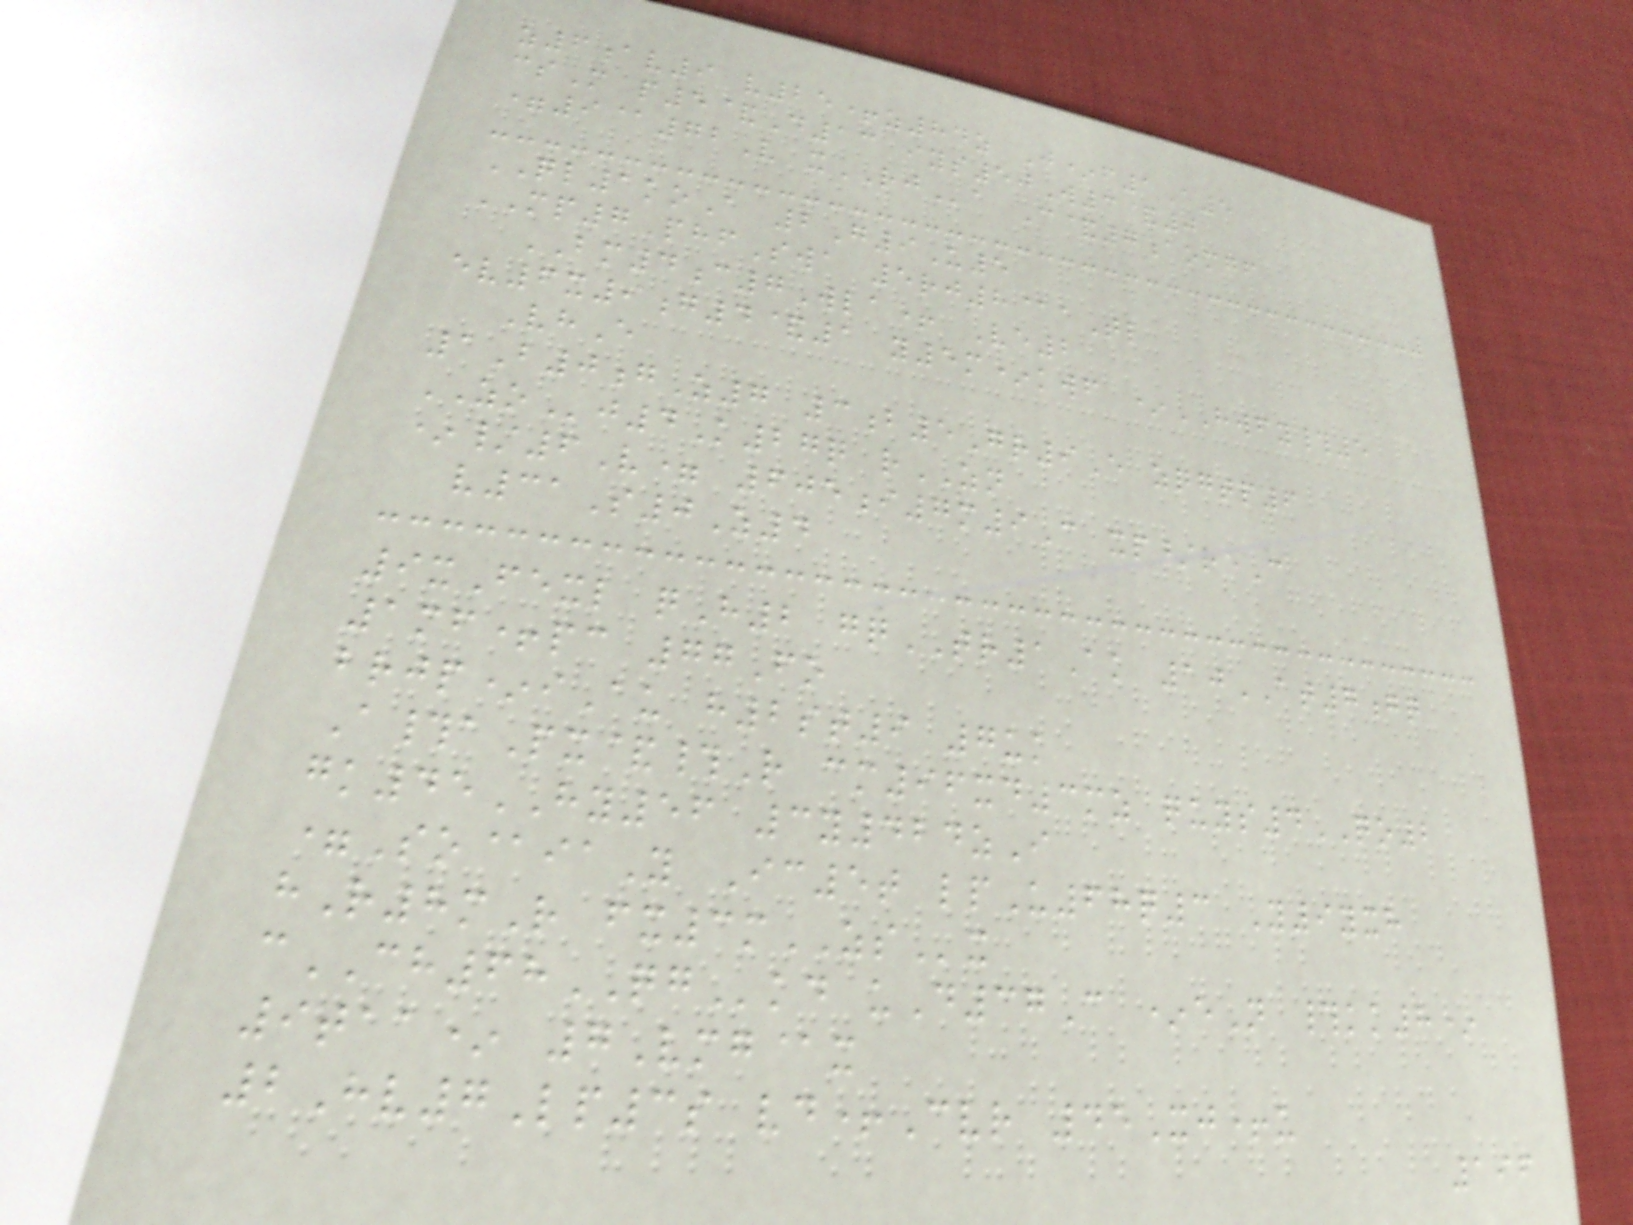z6av9 v25+z84z J*f1A5
csM p5&D13 iys50W3&0
=9@72V xRJa C&7aomgf
QL1koA 2G9U5
MP7PhfSwa 5rj8@aTl
BM4c7Wla+ Ve2
ev6x9g4&1 y5m*kwf *HWFY#5
VhE
1B0gZ7 3b5Gr9E zqgtp6
ZOj4K27q rZN
*/6V= 605i7m9C xp/reC
v31S0Z4
9xFexl qH2 gqTR1Ak 10AT7gq
1mf+pc 77Fo
brjp*iAu h2st9 7uk
A#aPx&#R cm96xd3mz quys4QO2
gk45HY56 3y424zI
=So@iaY Ic5t lpU68q3 Y9yxh
hR8mR fx3mZSx
cCH68QGkd uD37C *eN #kk8*
9taa* 7Vmg@x
2Hv7Lp3s vd+Cvr 45Xj+u
196
